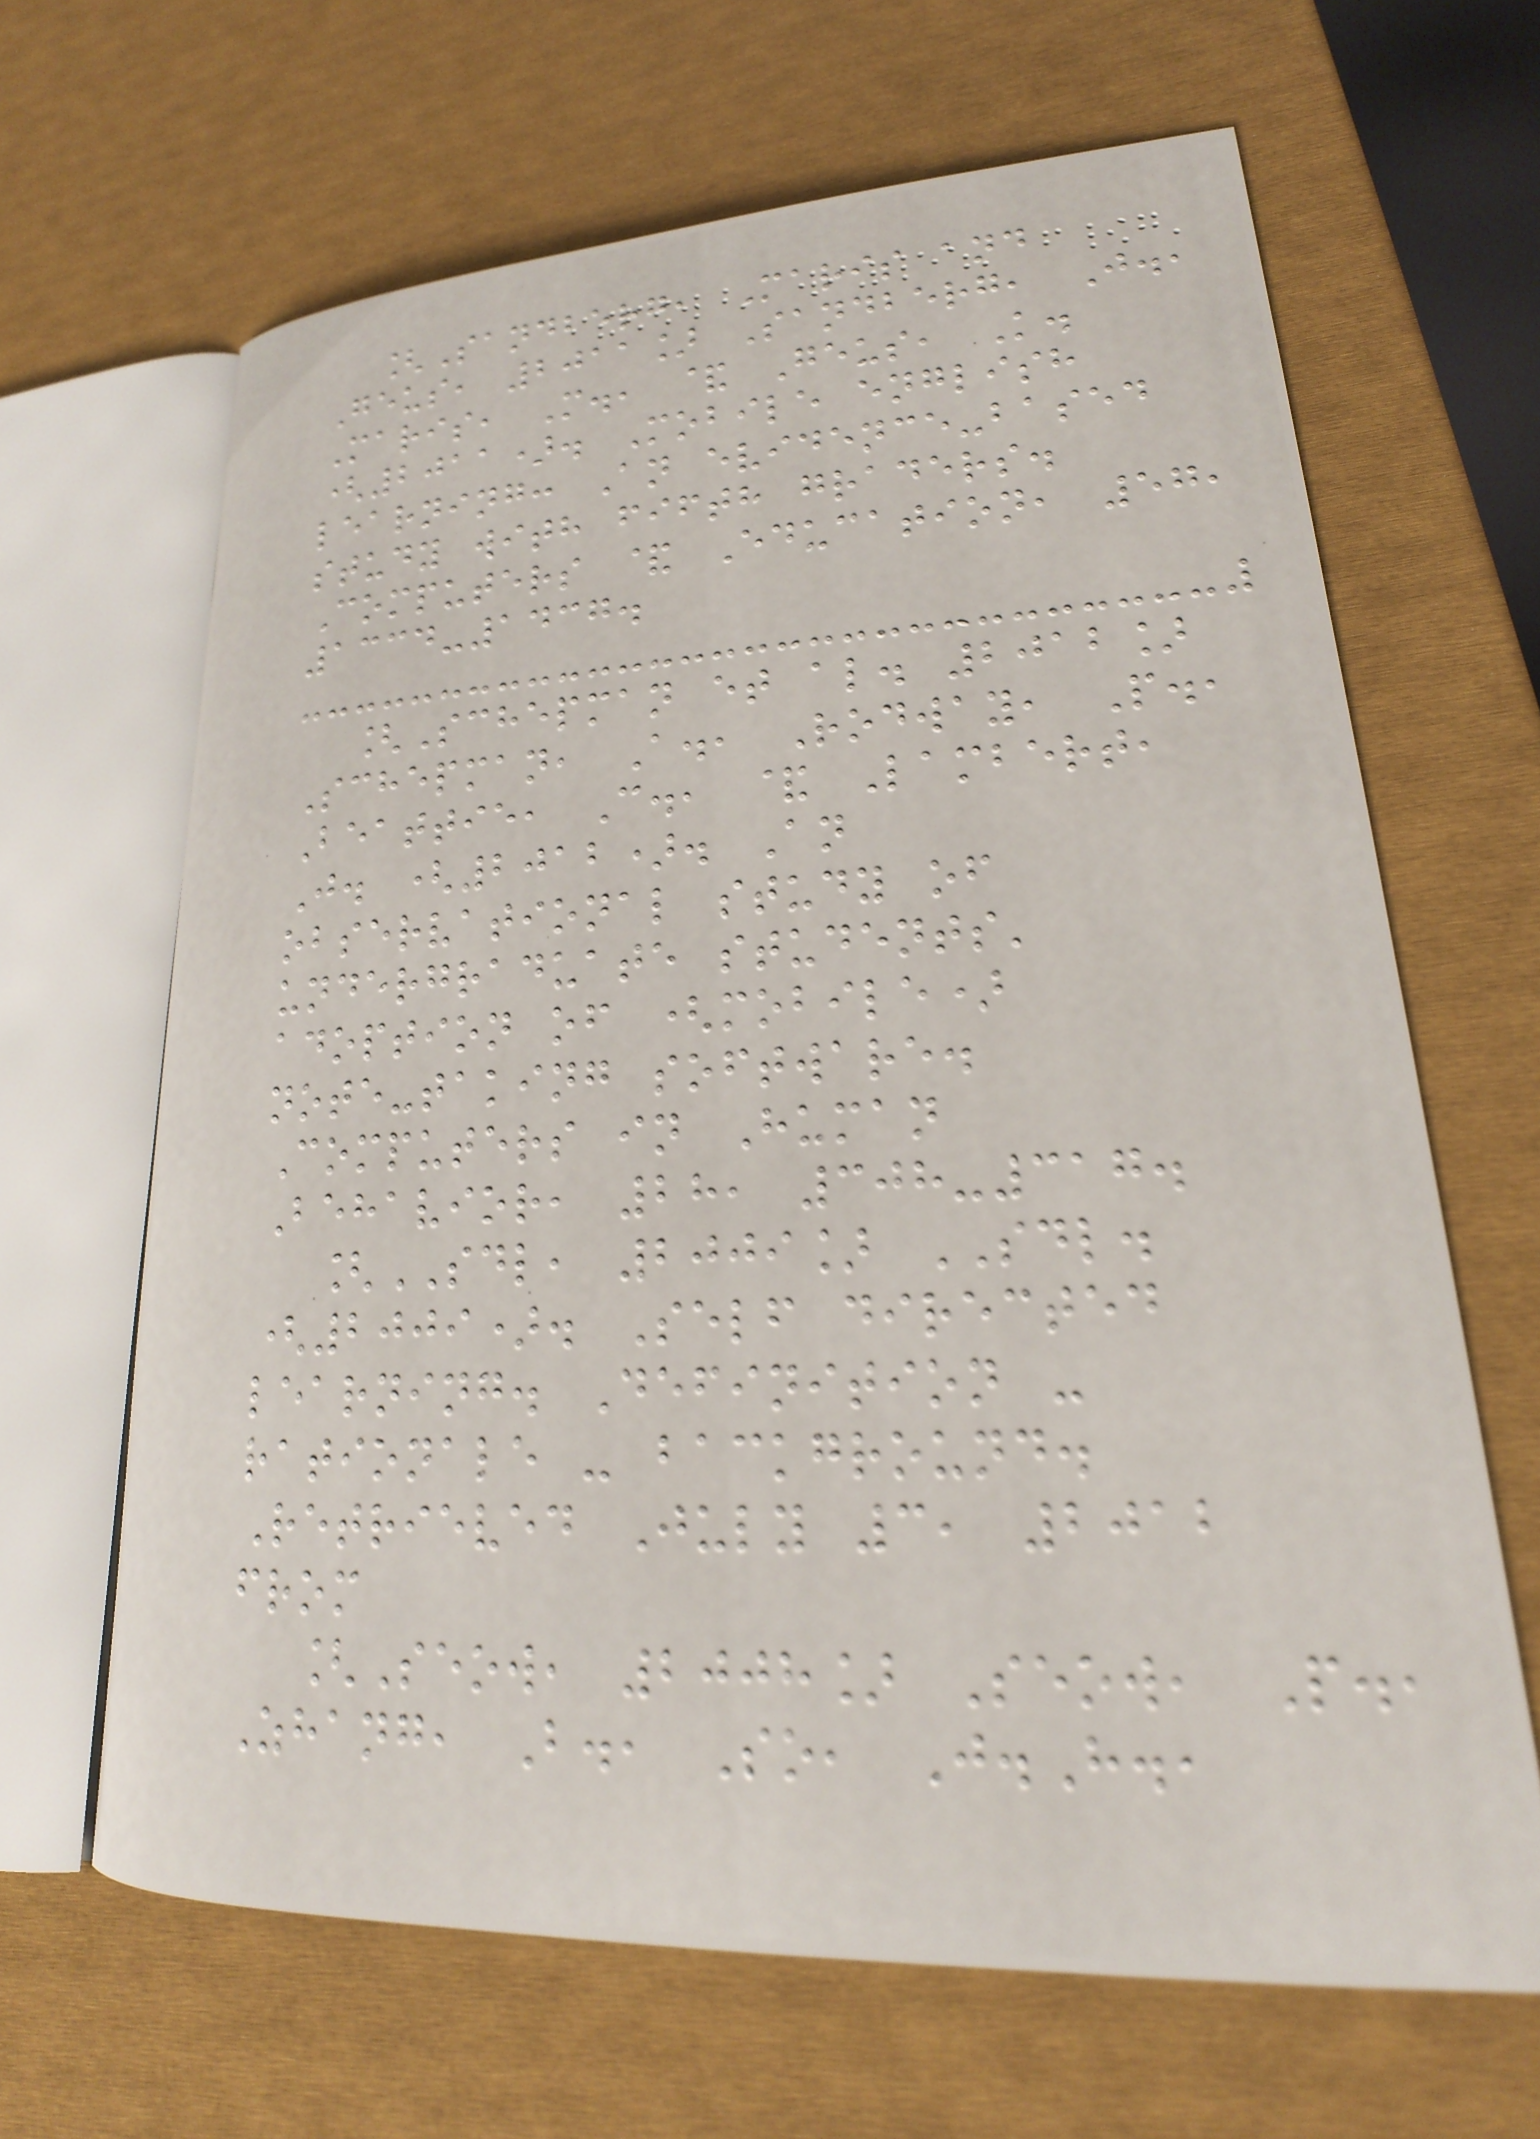[Sandberg, Maris and
Geus, 2011] Sandberg, J.,
Maris, M., & Geus, K.
(2011). Mobile english
learning: An evidence-based
study with fifth graders.
Computers & Education, 57,
1334-1437.
[Schepman et al. 2012]
Schepman, A., Rodway, P.,
Beattie, C., & Lambert,
J. (2012). An
observational study of
undergraduate students'
adoption of (mobile)
note-taking software.
Computers in Human
Behavior, 28, 308-317.
[SDL, 2009] SDL.
(2009). Self directed
learning. Definition -
rationale - background.
Retrieved July 3, 2012
from
[Seow, 2008] Seow, P.,
Zhang, B., So, J.H.,
